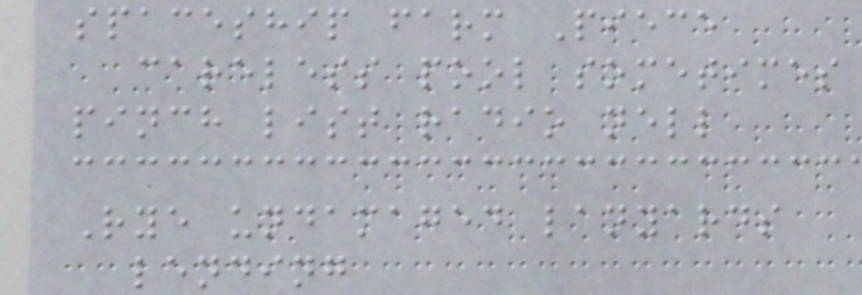spaceship farm Piece
careless pool sometimes
pinch list radio nell
Rye undamaged lanyards
lending
